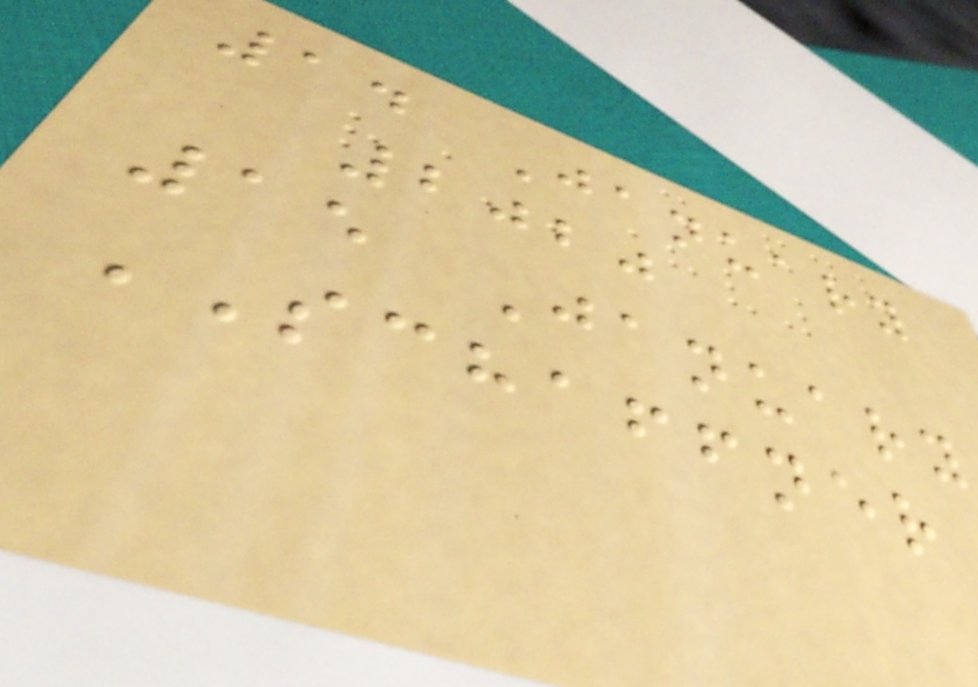14 January
2020
15 January
SCHAFFNER
